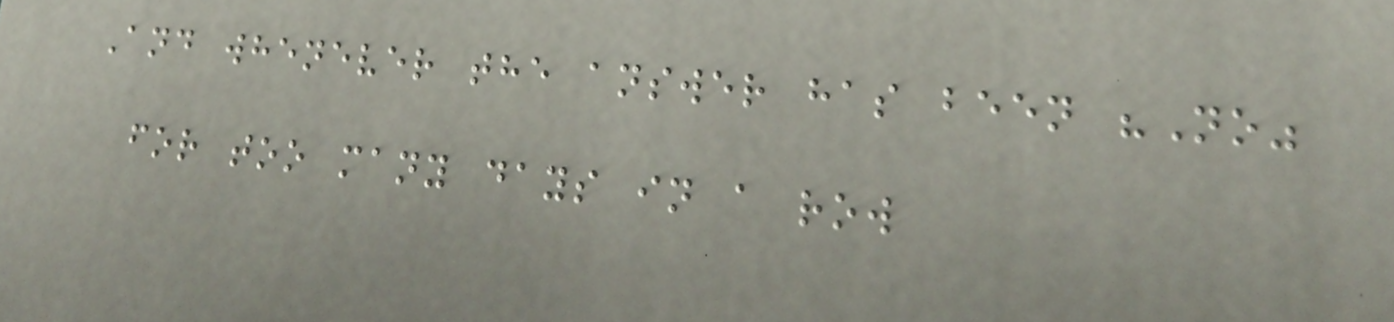And whenever the answer has been "No"
for too many days in a row
